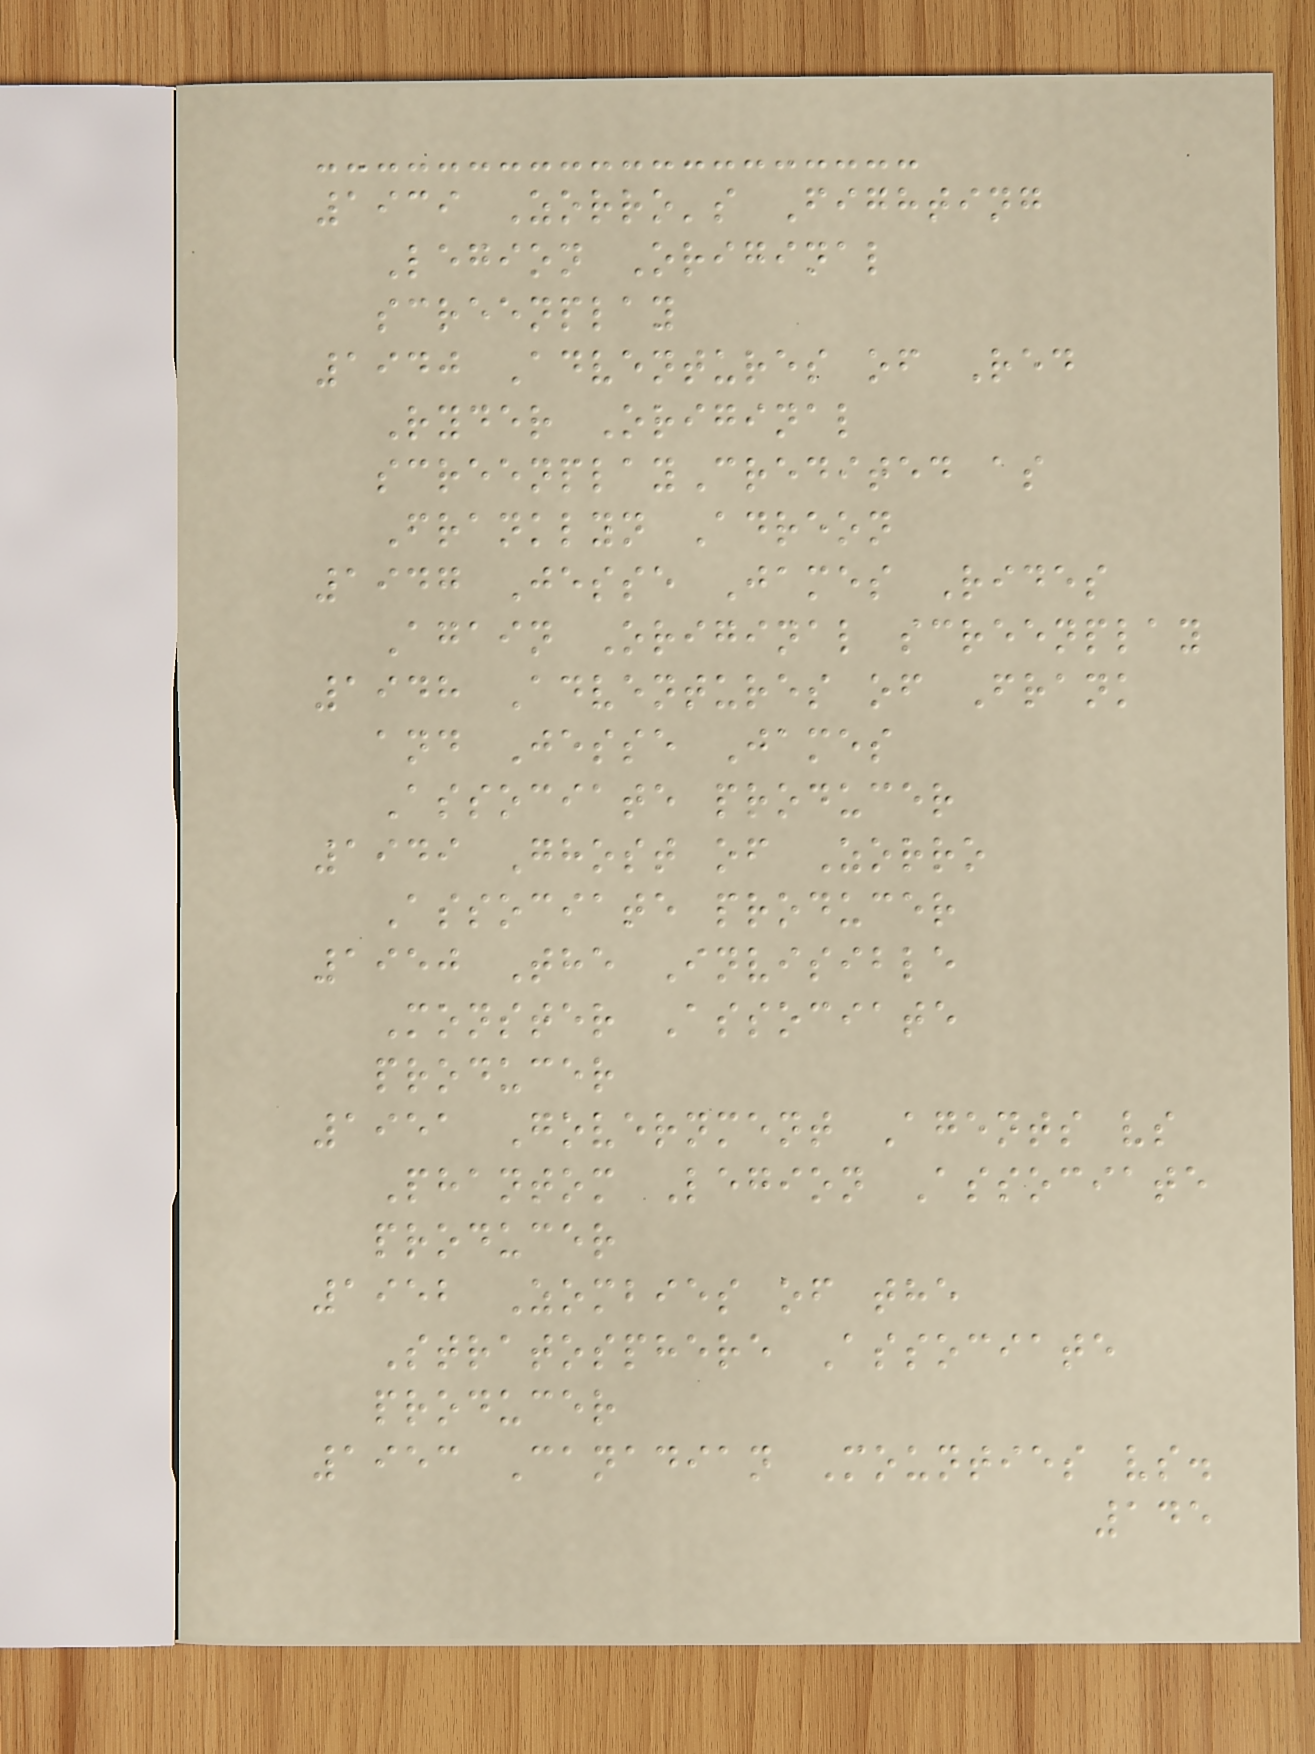1939 Zorro's Fighting
Legion Original
screenplay
1940 Adventures of Red
Ryder Original
screenplayCredited as
Franklyn Adreon
1947 Jesse James Rides
Again Original screenplay
1948 Adventures of Frank
and Jesse James
Associate producer
1949 Ghost of Zorro
Associate producer
1950 The Invisible
Monster Associate
producer
1951 Government Agents vs
Phantom Legion Associate
producer
1952 Zombies of the
Stratosphere Associate
producer
1953 Canadian Mounties vs.
145
